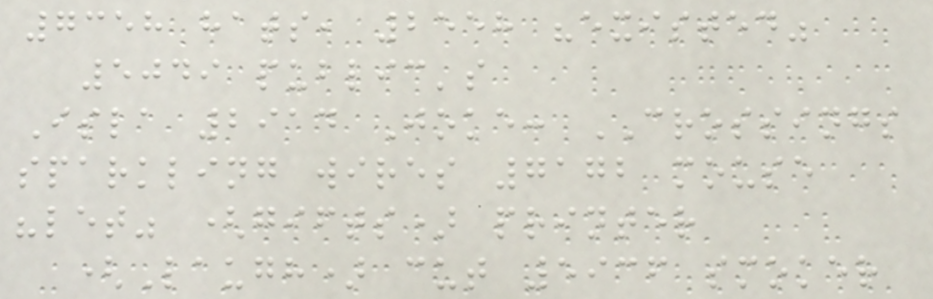7358 hats, 2558 "existed"
5049 public's
Isla 2914 Joke: CROSSINGS
sparkling wires 7172 mouse
"let" (gifts) printer
(Laugh) cut 5936 smoker
